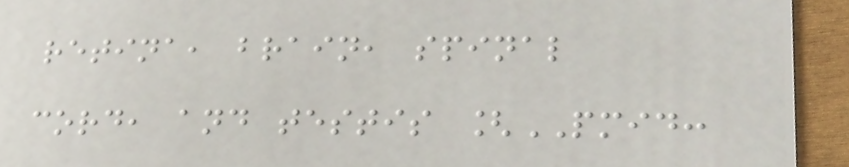retina, brain, spinal
cord, and testis [PMID:
